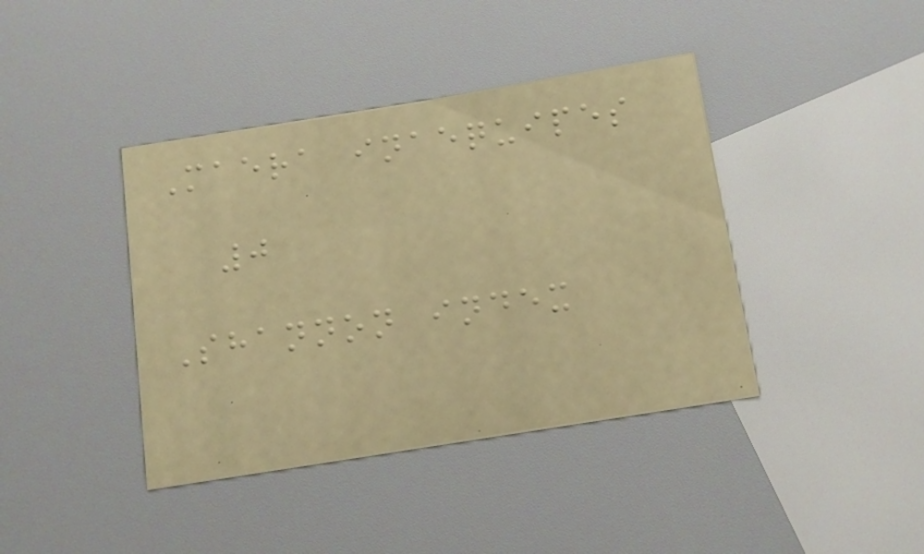Maera inaequipes
0
Shannon index
